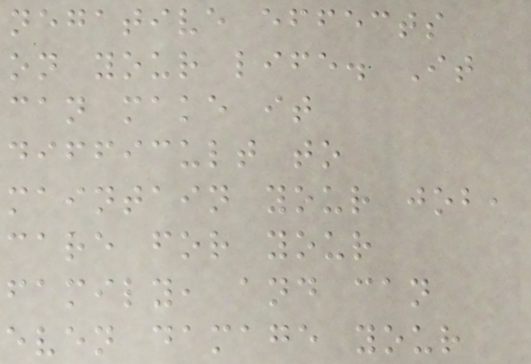negative effects
on your life. It
can make it
difficult to
maintain your job,
care for your
family, and can
even damage your
